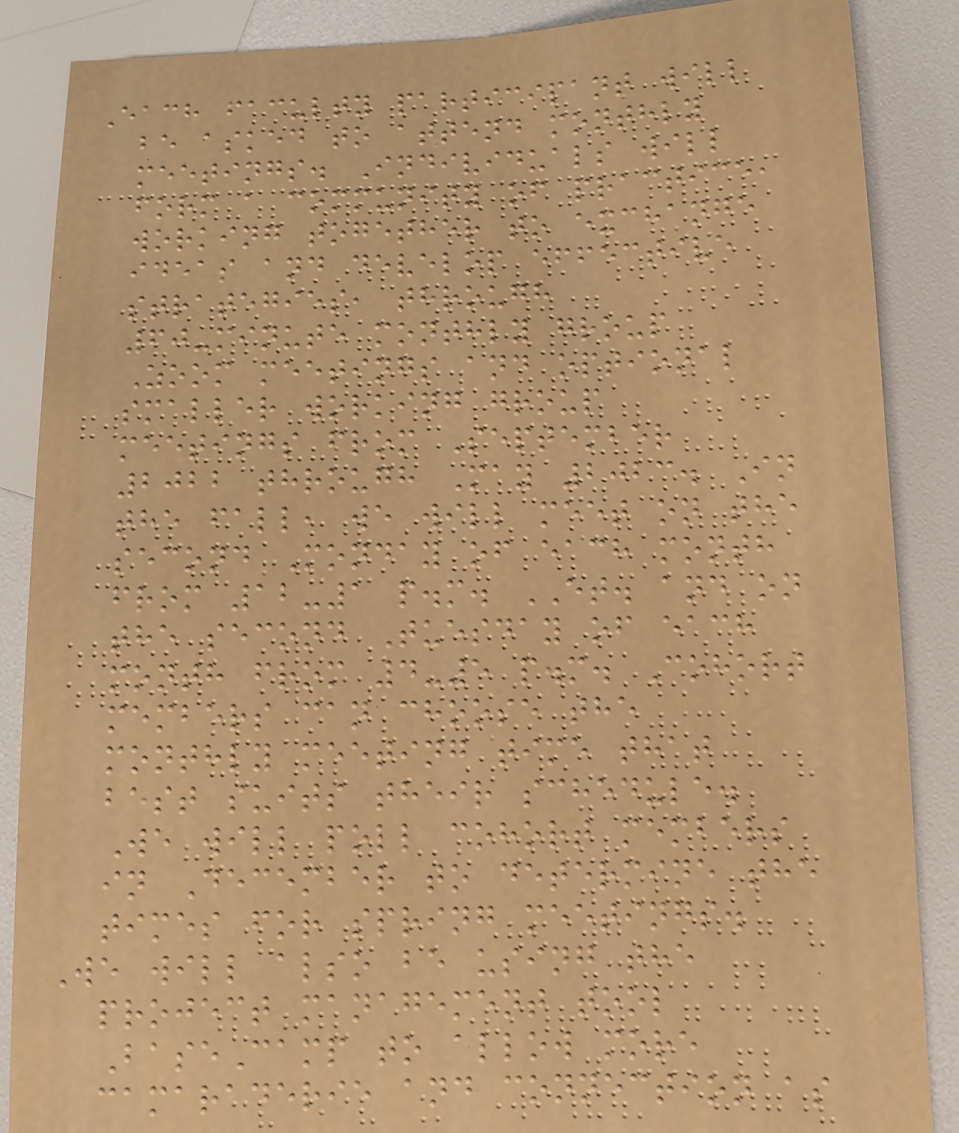Each faculty participant will
be asked to attend monthly
meetings. Individuals will
form a community of practice,
working together to exchange
ideas and develop effective
strategies, through
60-minute monthly group
Zoom meetings and optional
smaller working group
meetings from September
2022 through May 2023. In
the fall, we will meet on the
second Monday of each month
from 12-1 p.m. ET. and on
the second Tuesday of each
month from 4-5 p.m. Cohort
members can choose the
monthly meeting time that
best suits their schedule.
We will poll cohort members
in December to determine the
times for spring meetings.
We will also be using the
project management tool
BaseCamp to allow more
camaraderie and connection as
